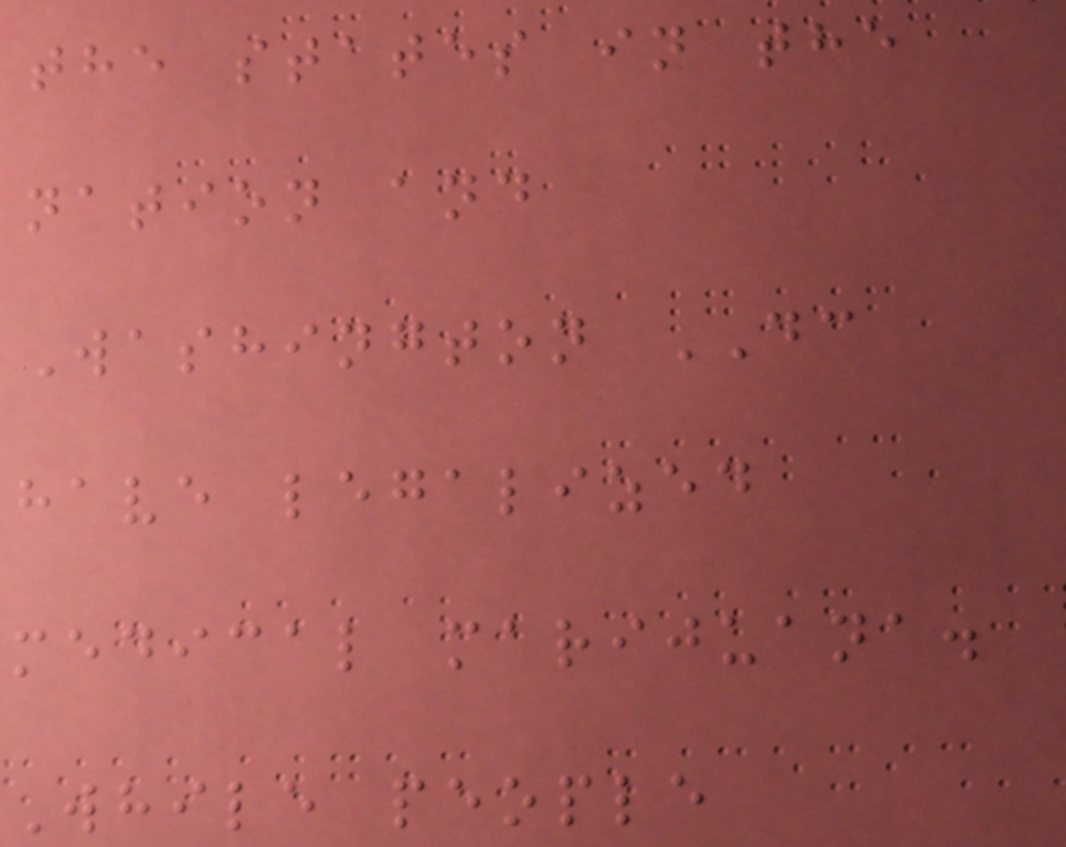the states in the
nation and
Washington DC
have legalized
medical marijuana.
While people
